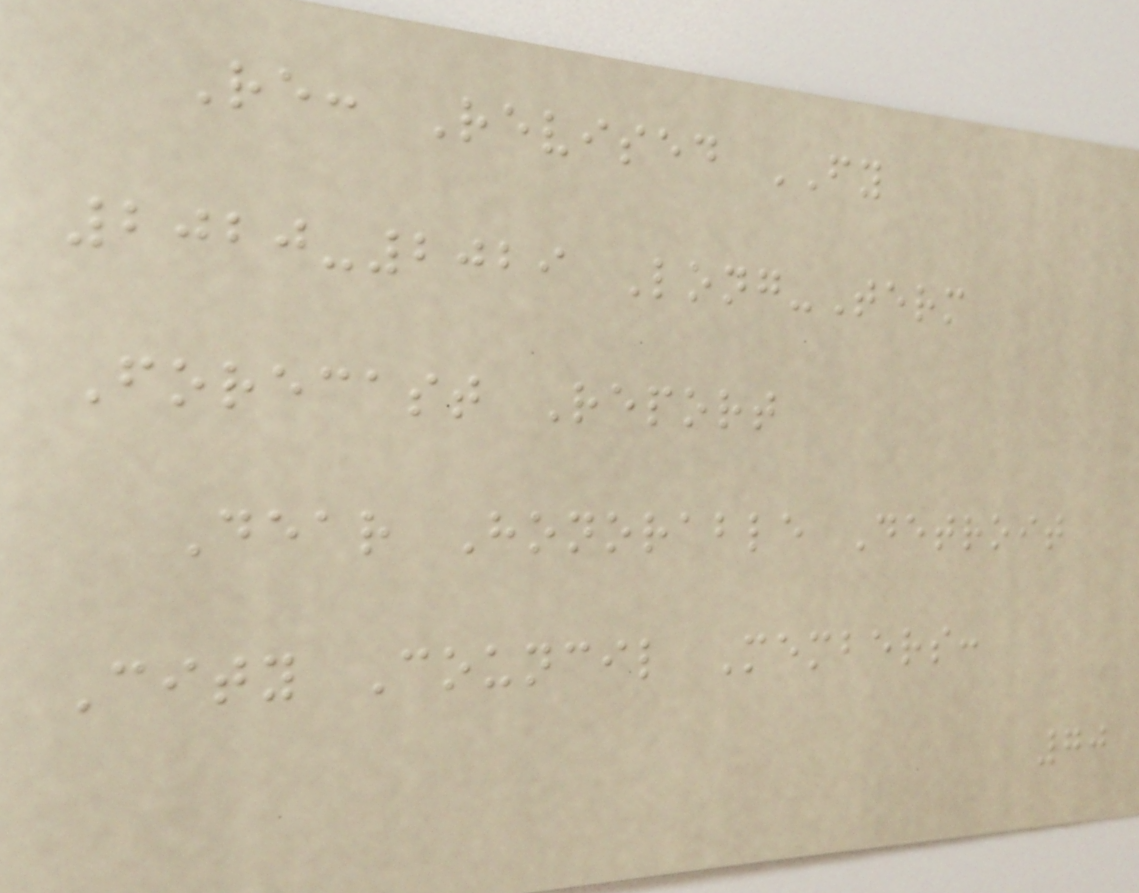Re: Revised FY
2020-2029 Long-Term
Forecast Report
Dear Honorable Detroit
City Council Members:
70
